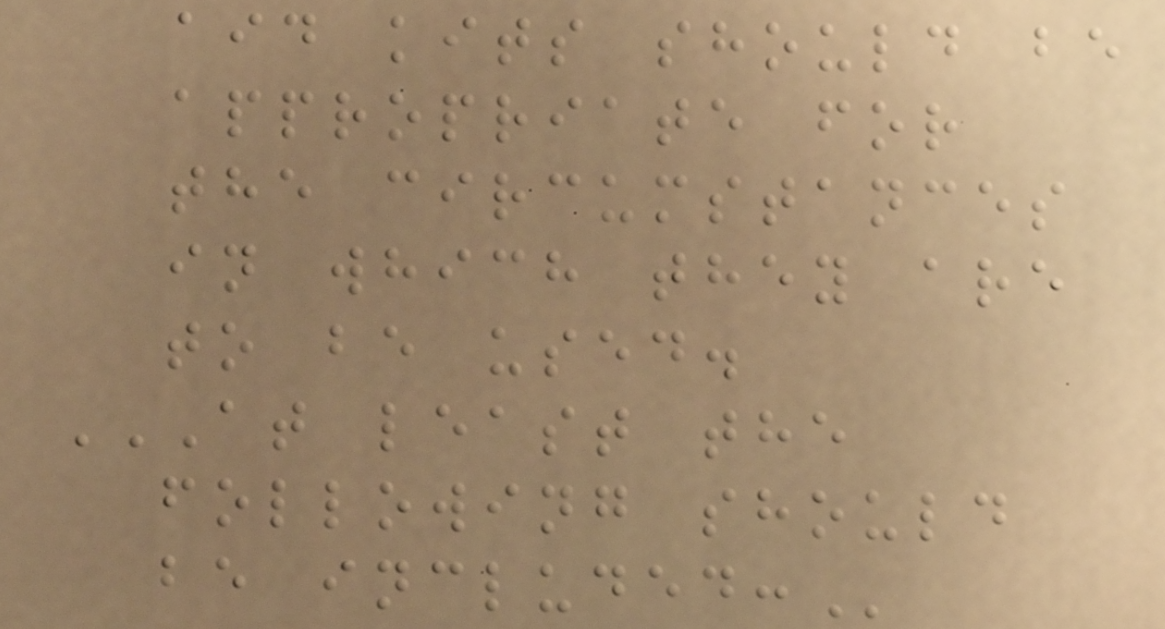aid kits should be
appropriate for
the circumstances
in which they are
to be used.
AT LEAST THE
FOLLOWING SHOULD
BE INCLUDED:
